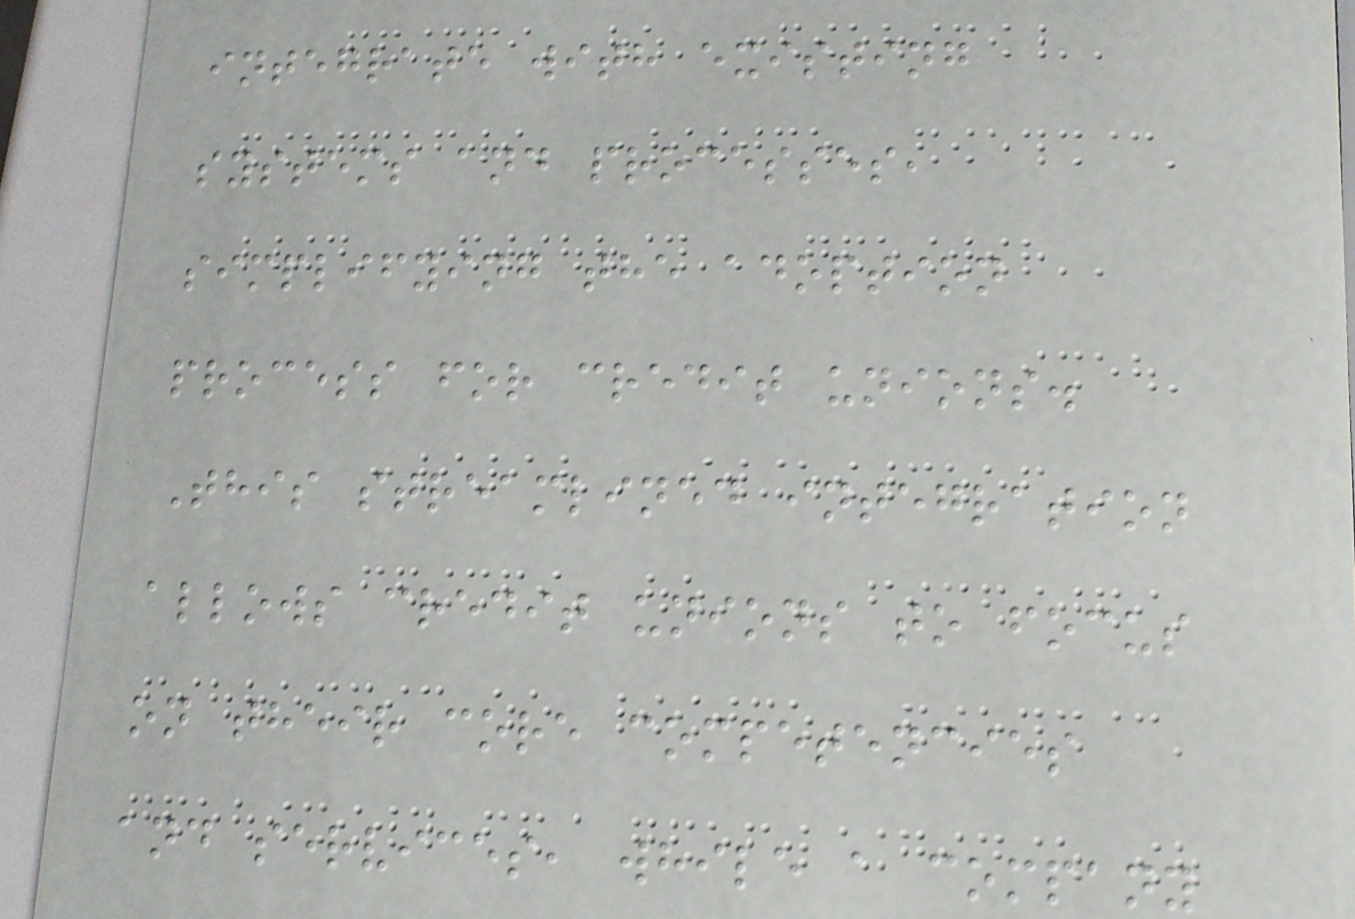integrate with existing
systems and processes,
simplifying the adoption
process for credit unions.
This streamlined integration
allows credit unions to focus
on their core competencies
and services, while a company
